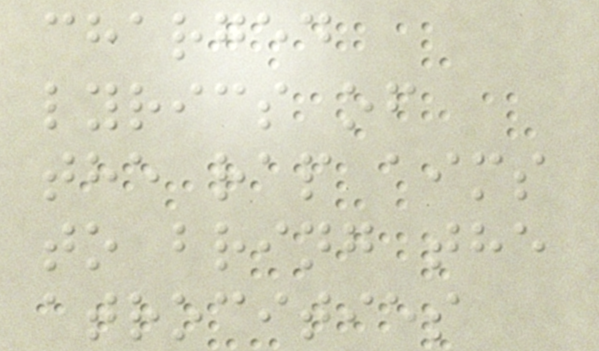charged
lyrics of
the rap aims
to bring the
atrocities
